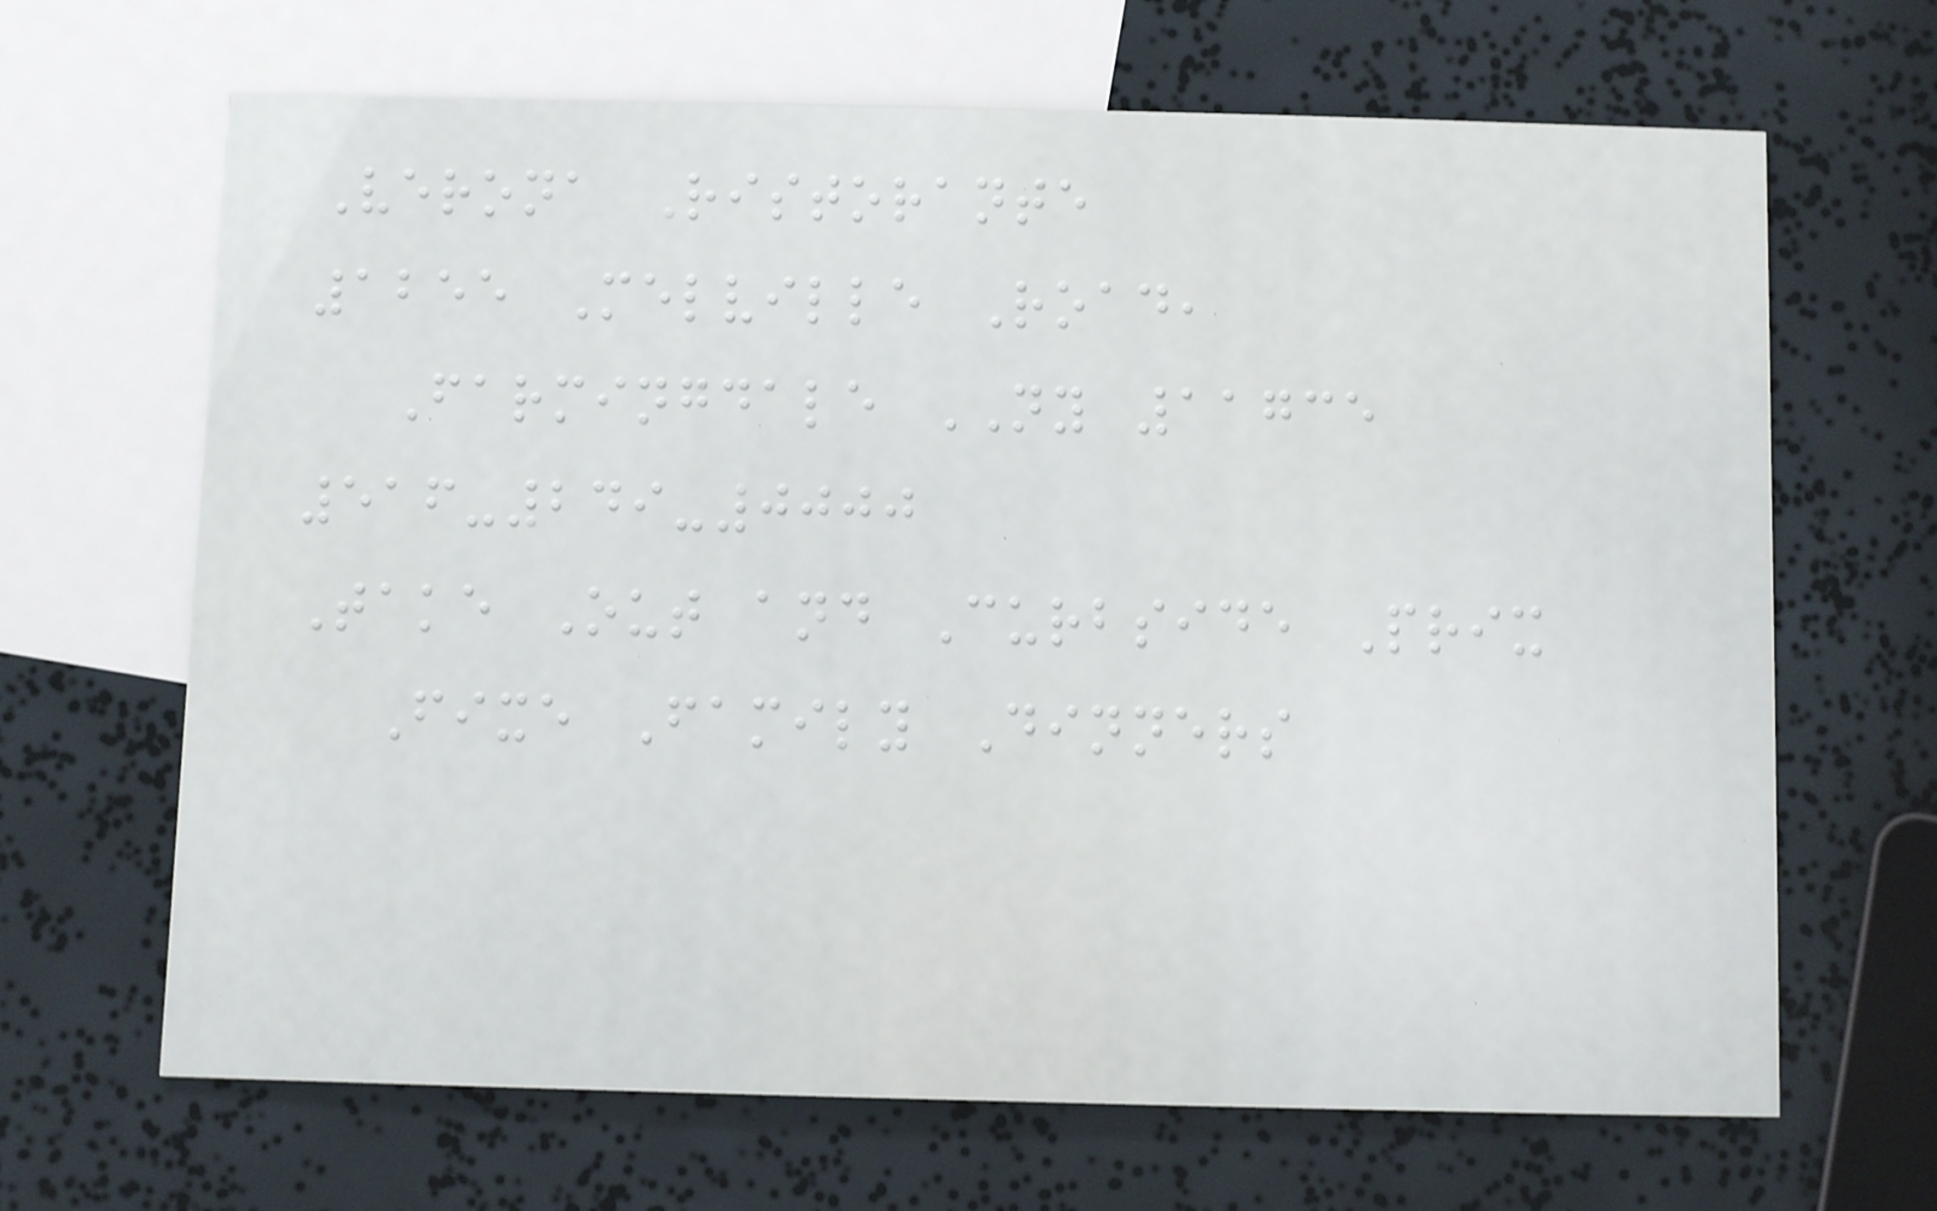Verona Ristorante
1255 Melville Road,
Farmingdale NY 11735
516-249-0000
Take Out and Curbside Prix
Fixe Family Dinners
